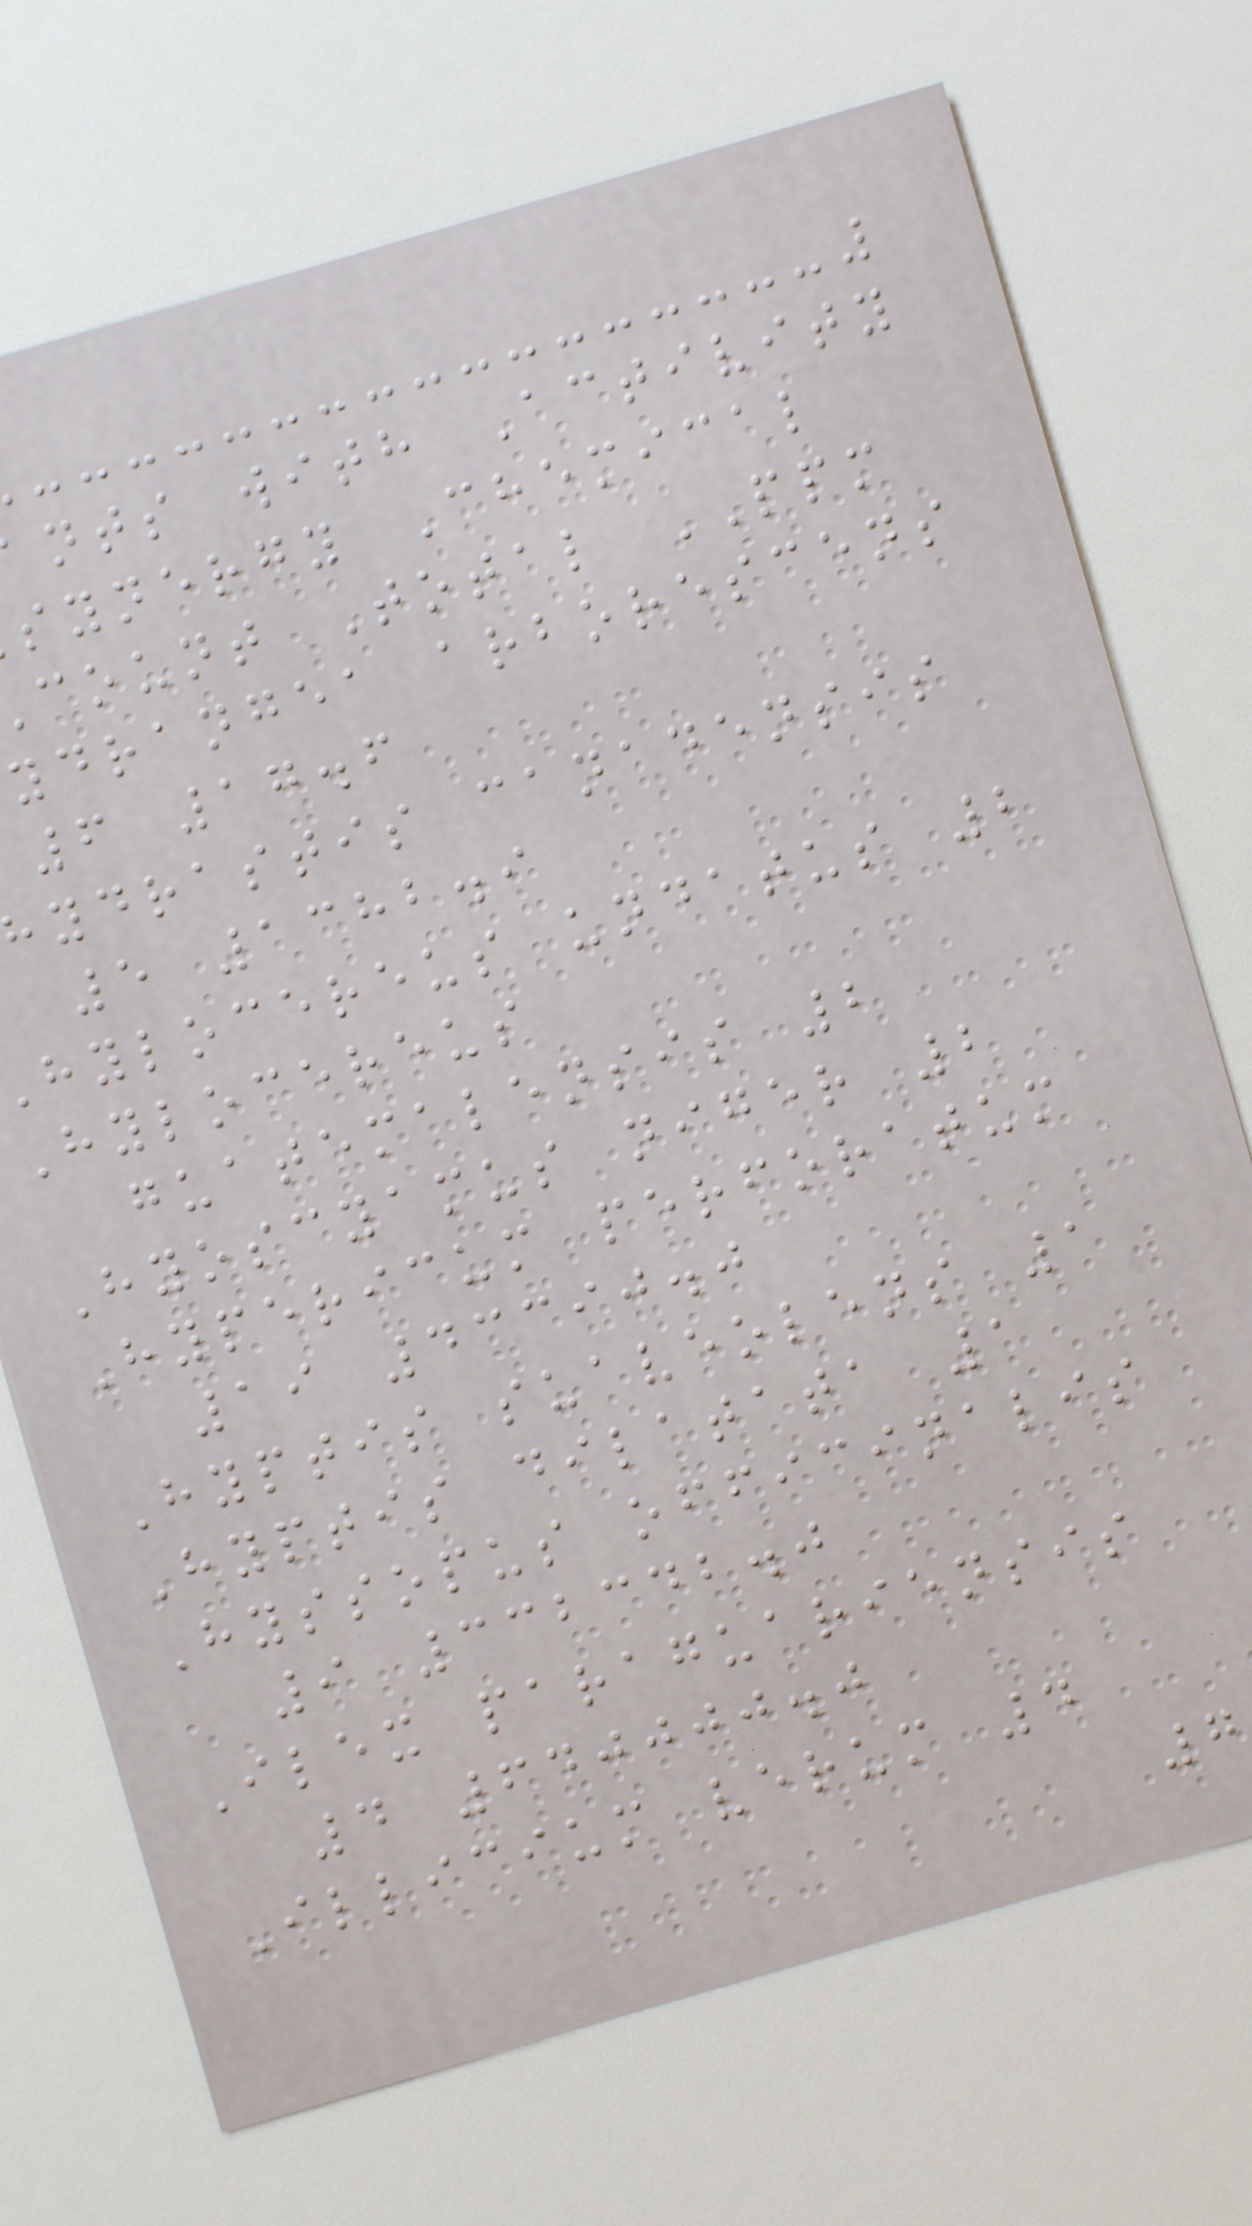nts with Activity
synergy Chemical
count Total PPM
ydrangea arborescens
6 17.6
ydrastis canadensis
5 1382.9
hylocereus undatus 2
Hylocereus
guatemalensis 2
Hyoscyamus niger 2
Hypericum perforatum
19 43390.0
Hyptis suaveolens 1
Hyptis dilatata 1
Hyssopus officinalis
9 332342.0
Ilex paraguariensis
4 640000.0
Illicium verum 4
